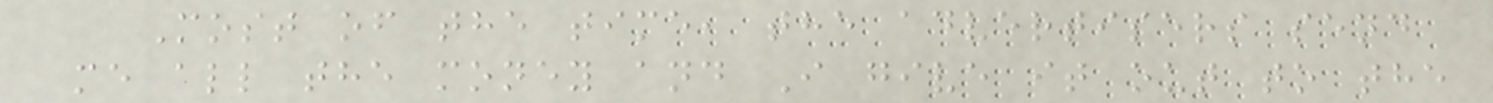Most of the time, the advertisers send
me all the money and I give it out to the
